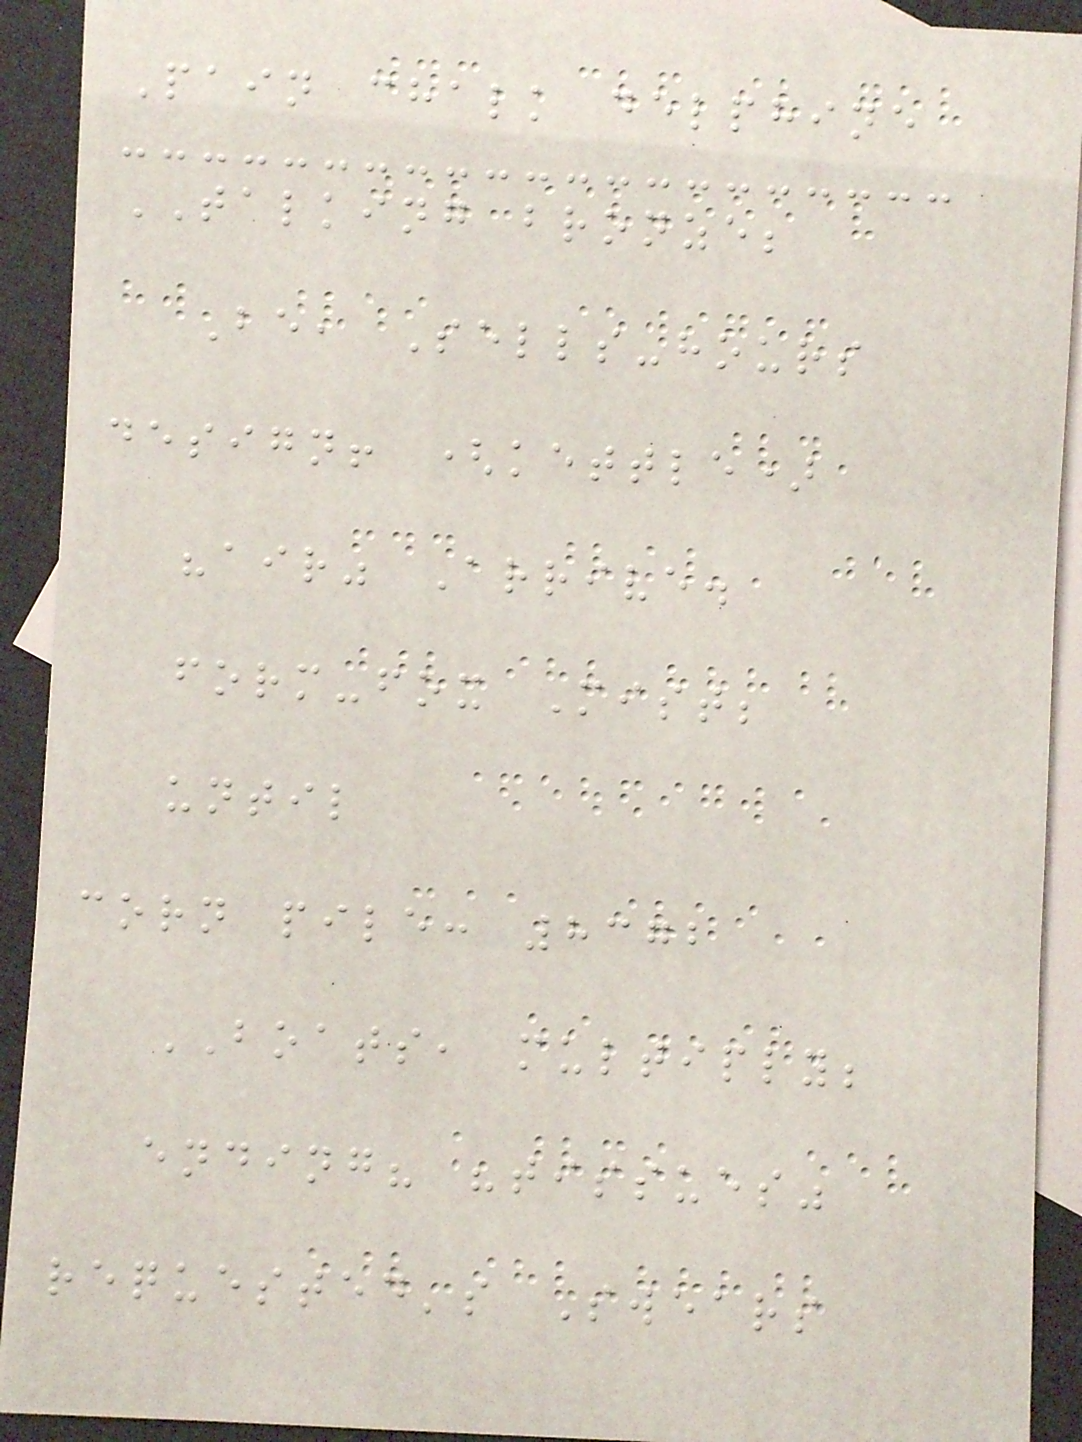Pain chalk delphine
TALKING bronze;
Be, Sells-hours
design! (kettle)
"air" Arrive.
form-fox Mist;
until
corn pile: 8372
BOATS, multiply;
ending? "tissues"
requested's Swears
